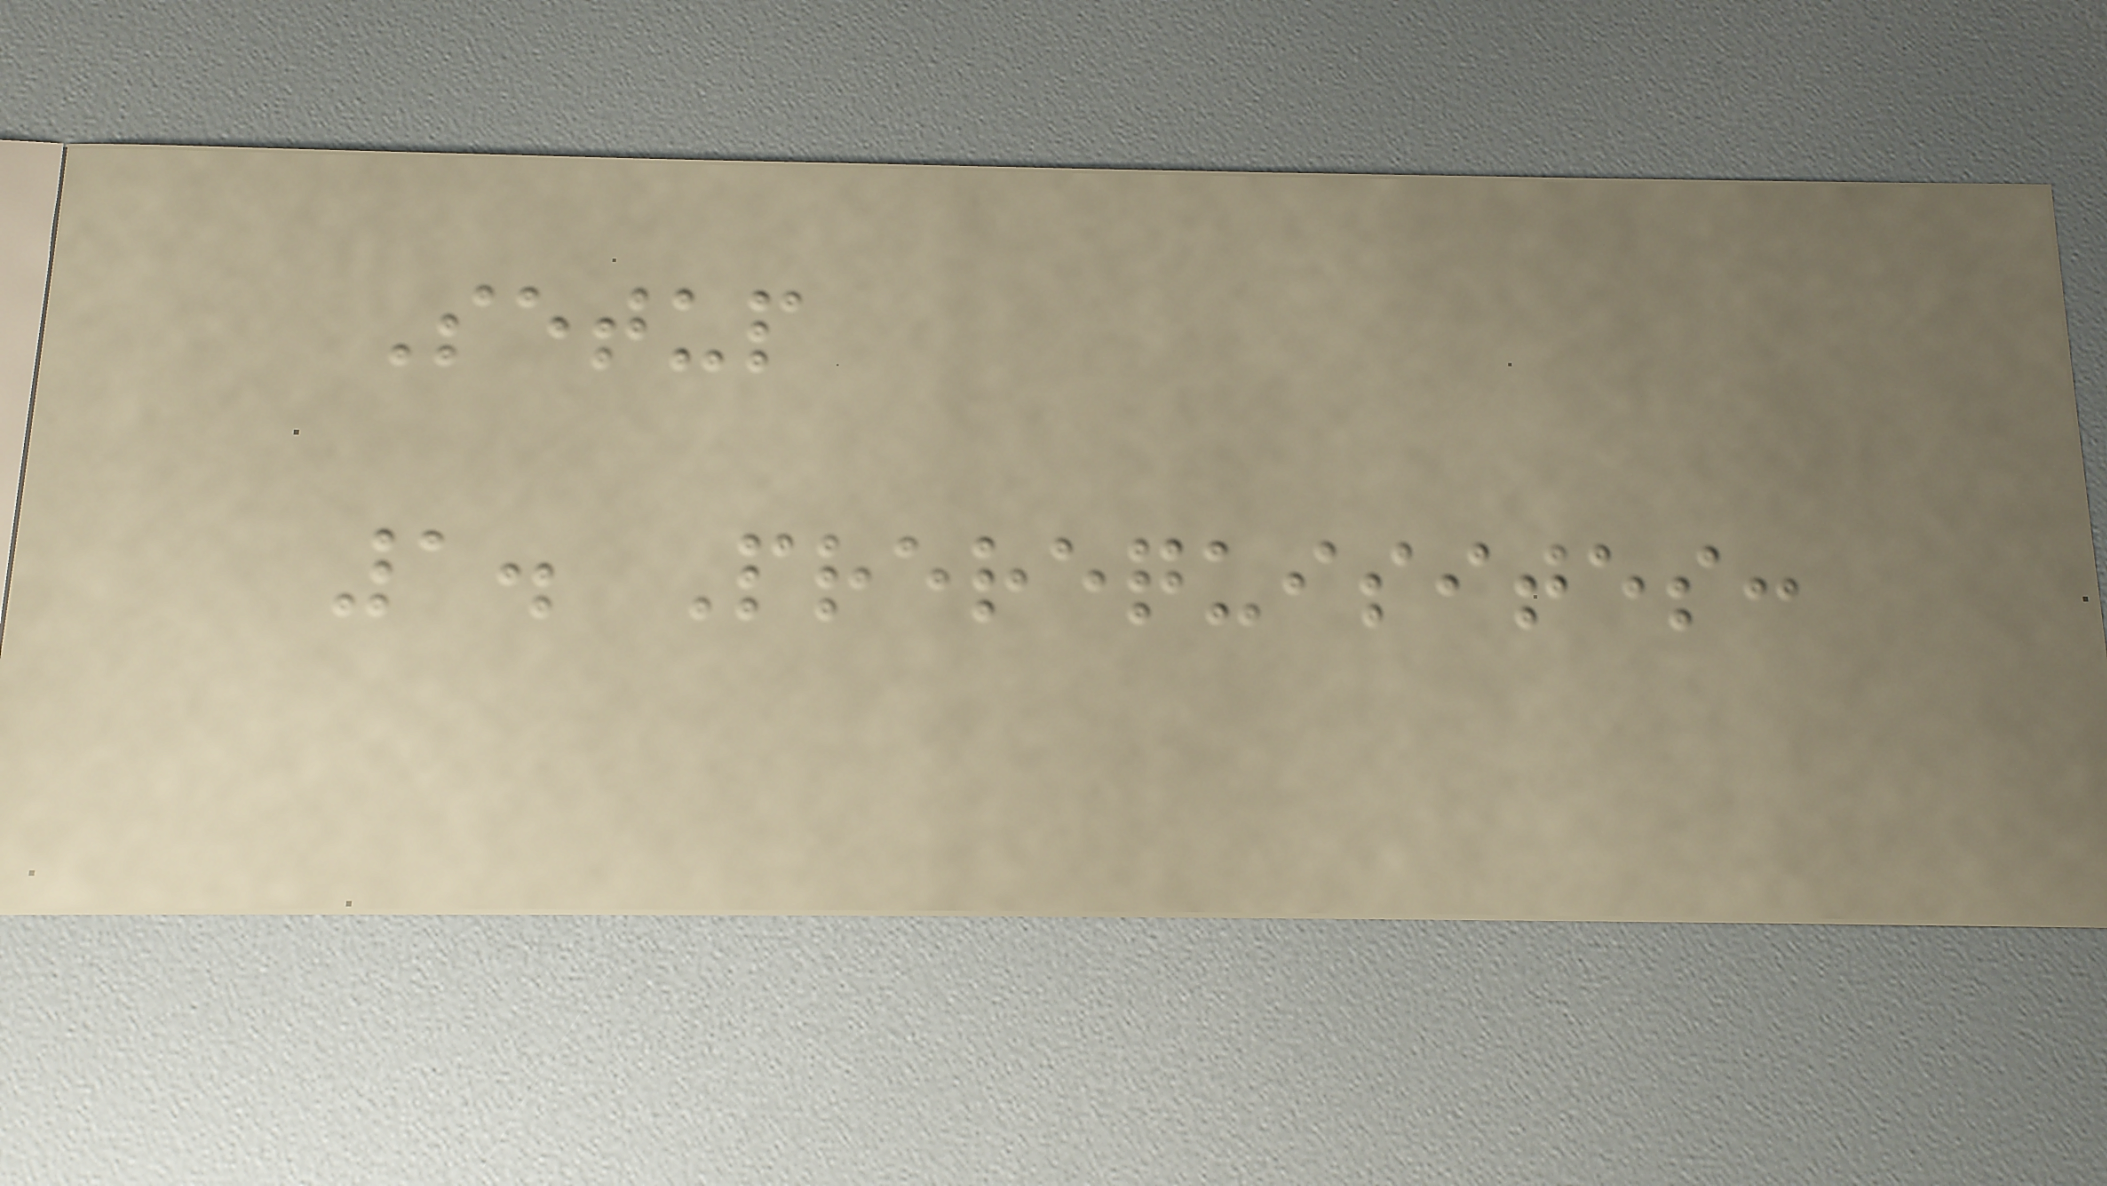Setup
1. Prerequisites:
